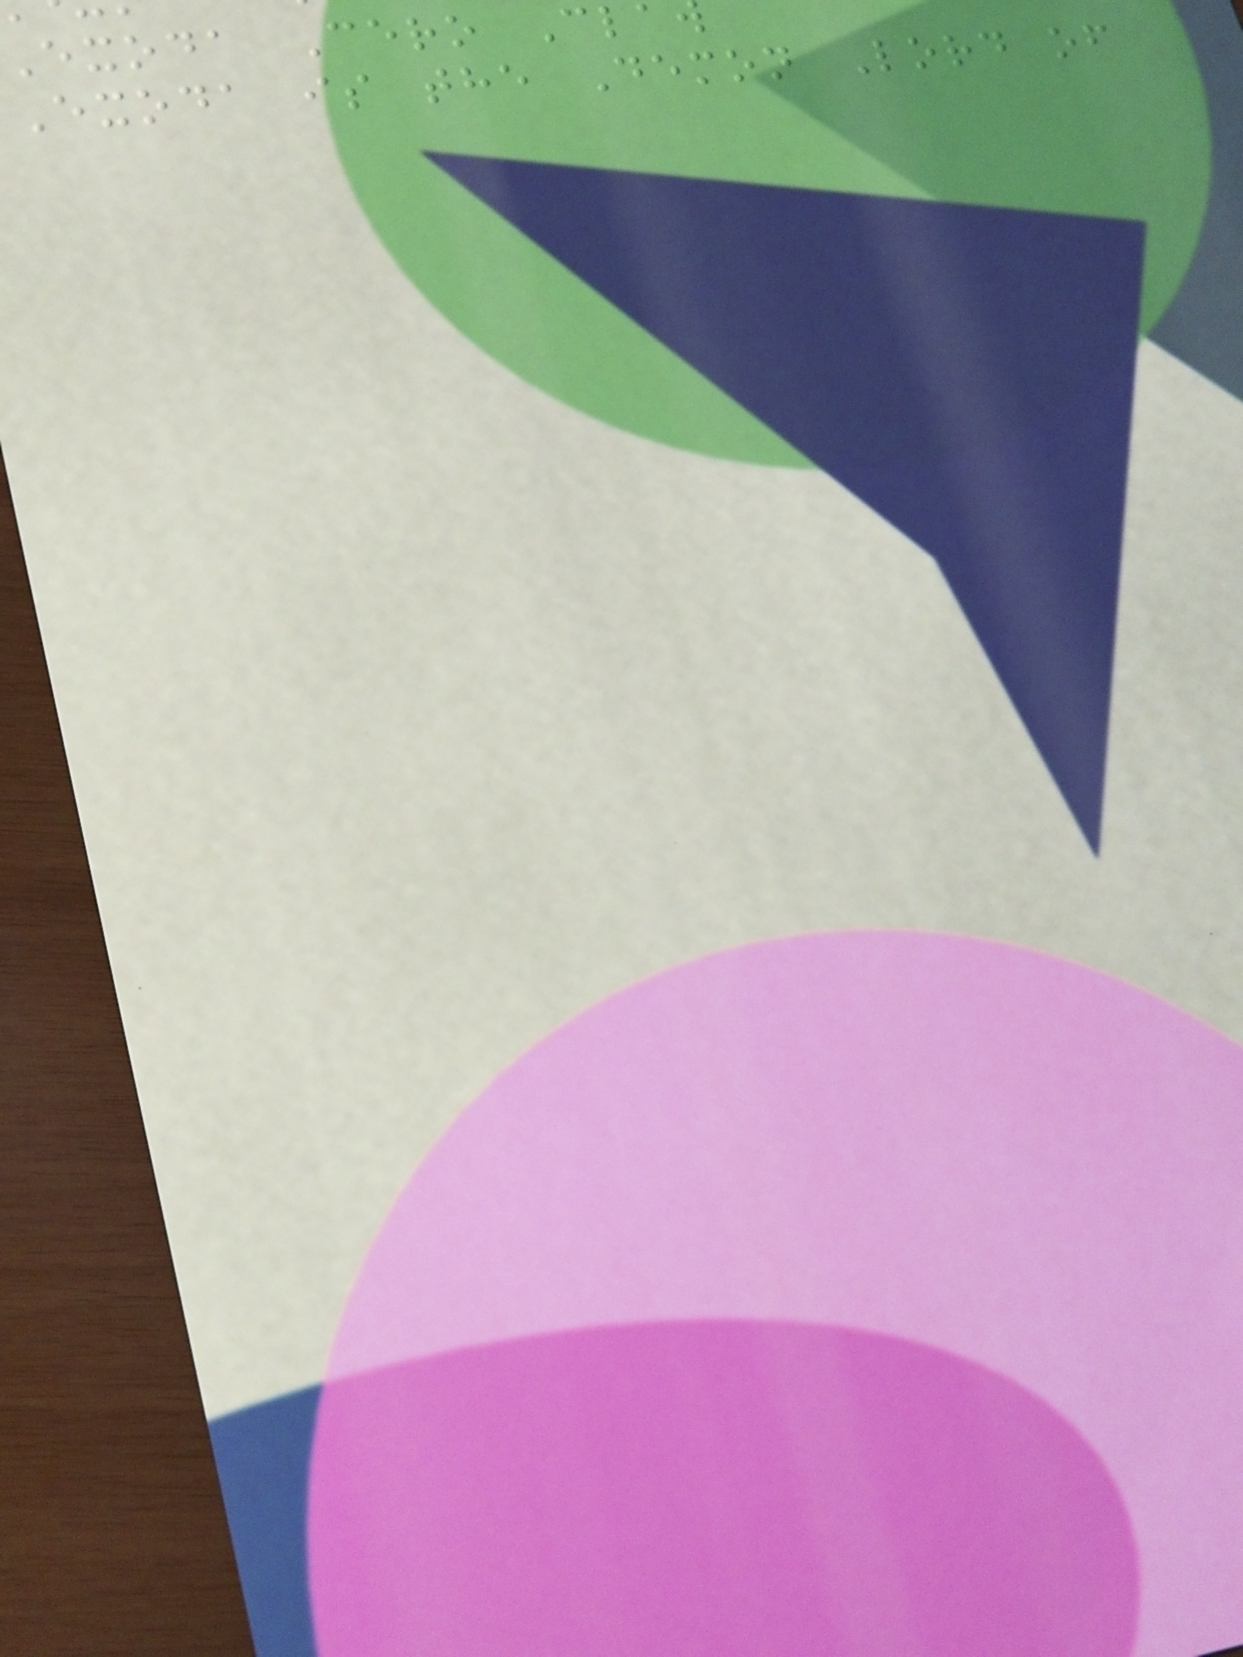exoda Cero Cl
Exoda is the Demon Lord of
